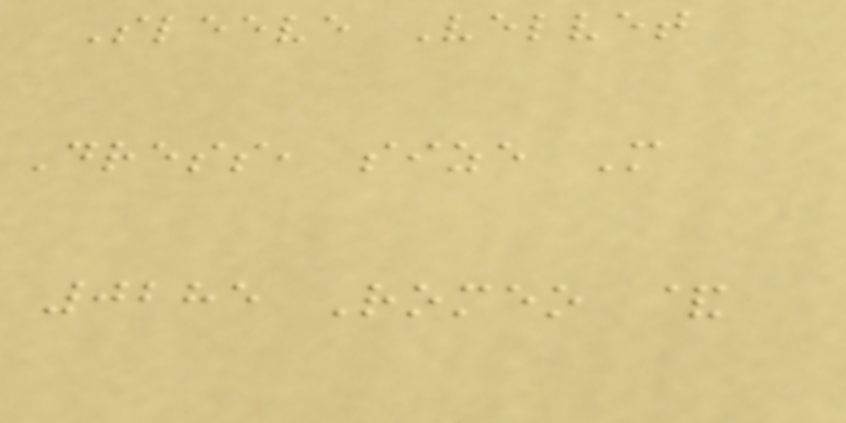Sleeve Velvet
Dress, size M
0285 Romeo &
